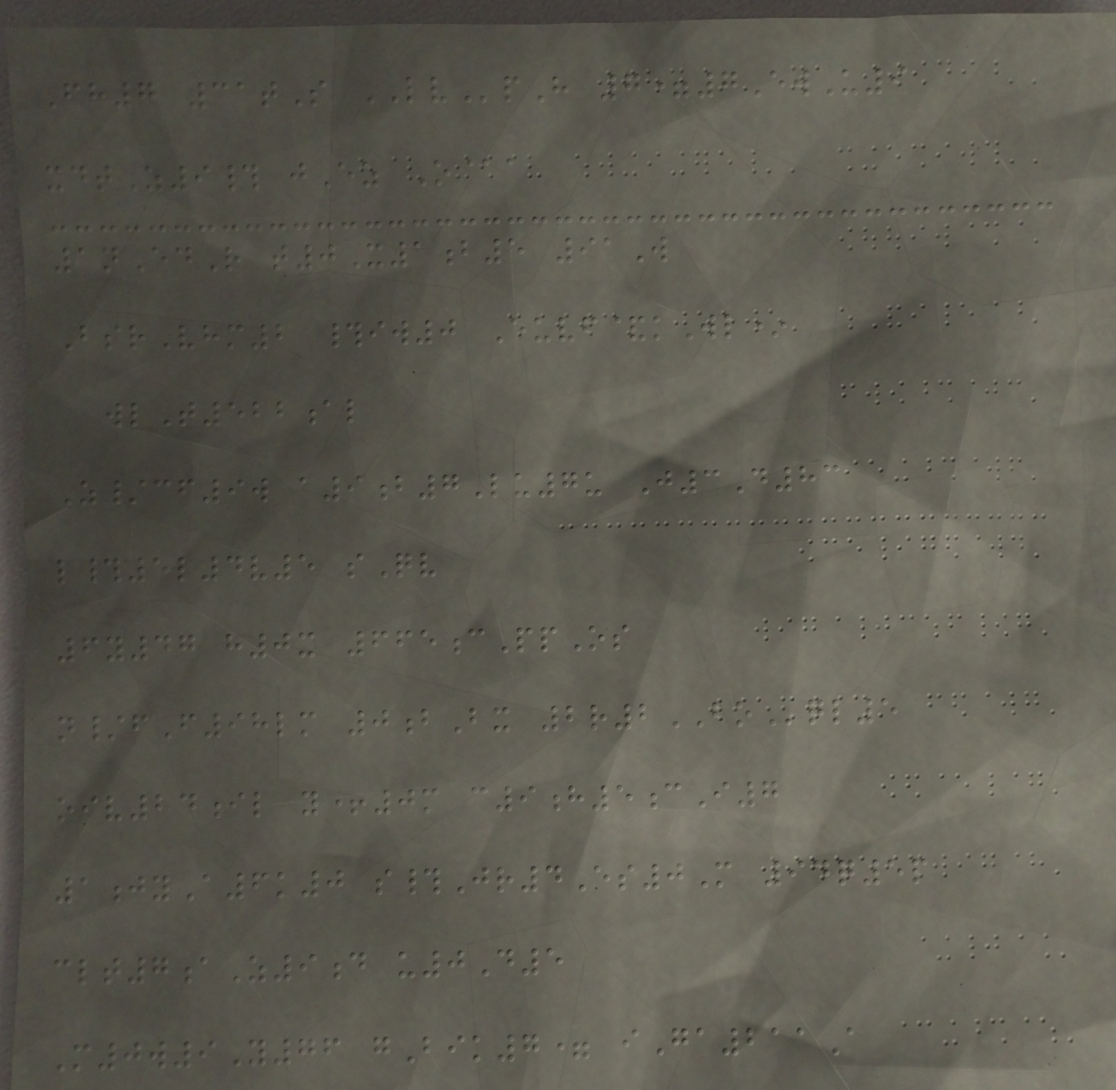Fh7 31tS LVpH 7=7EwU9
xdtZ9# jEz O@a
1nEdR t0X1b5 91W
BsrVhm2 #iw0 Euvf&kWl*
wlT522al
Z/cf9w a9b7Lu7u J3D83
l#5l4v5 sQv
6y47 h0x 665cPpOs
n/fF98lm 0bBx 2r2BOql5
oiv24il y+0m c9h5cI7
1jyA6k0 s#Jr4Es0M 94q5p
clt7aZ9d u0D5
M0w9Y76 gBik7= iGa211A
